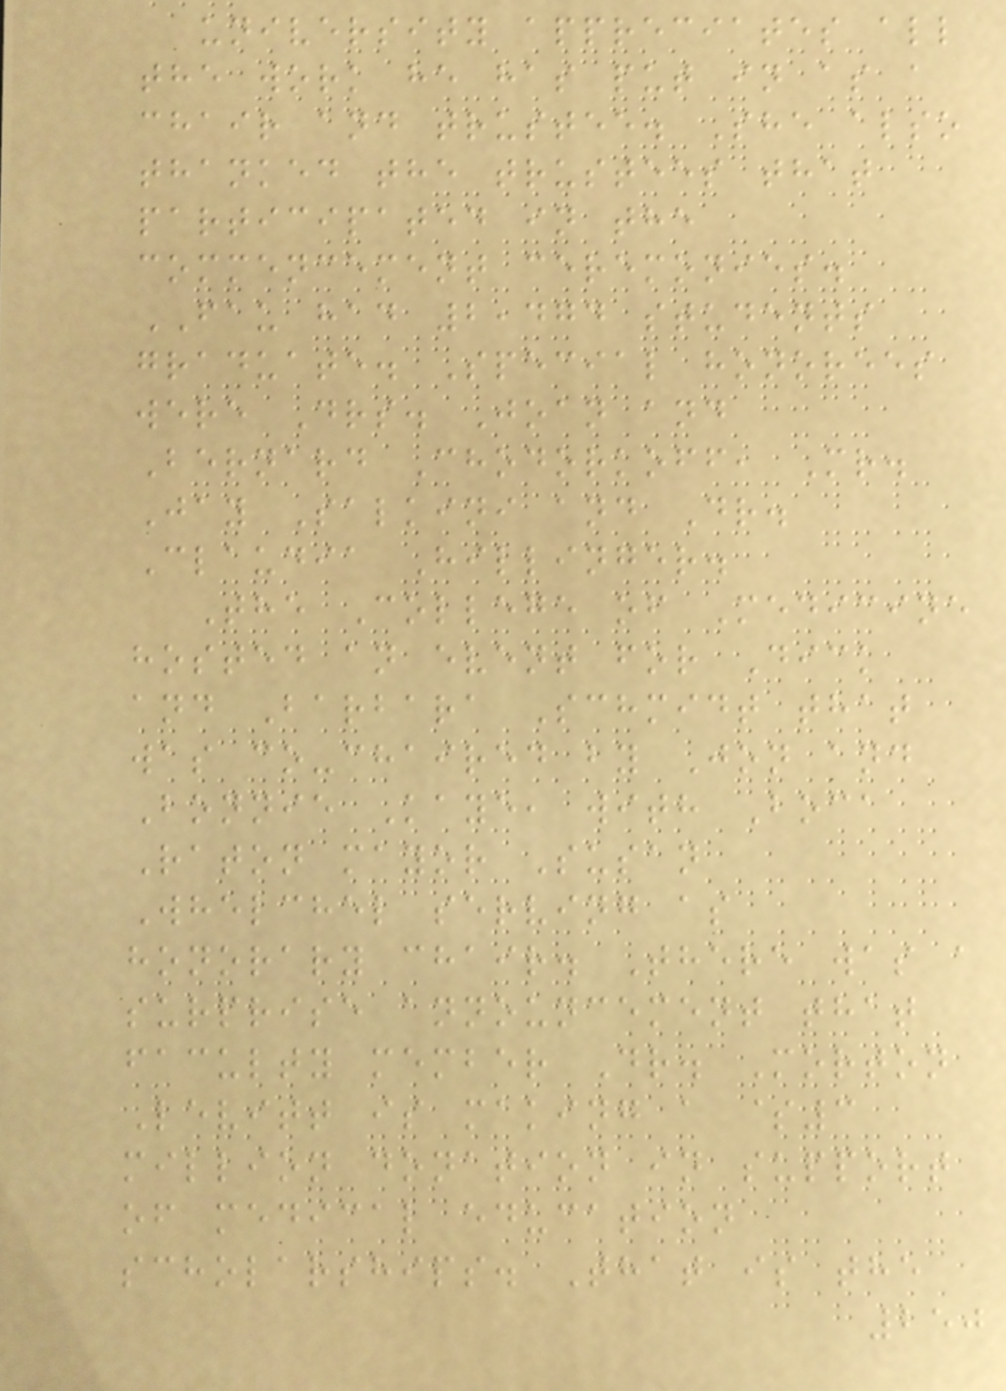university appreciates all
the work he has put in as a
chair and trustee. She also
thanked the trustees that
participated in the
commencement ceremonies.
FAU had 2,474 students
graduate. Special honorees
were Drs. Joan and
Bernard Chodorkoff, Mr.
Jay Salkini and Dr.
Claudia Hillinger.
The College of Medicine
hosted an event for Dick
and Barbara Schmidt that
was co-chaired by Jon and
Bonnie Kaye, with Boca
Raton mayor Susan
Whelchel serving as
honorary chair. There was a
surprise announcement that
faculty member Dr. Morton
Levitt is making a $3
million donation in support
of medical education
scholarships. That is the
250
